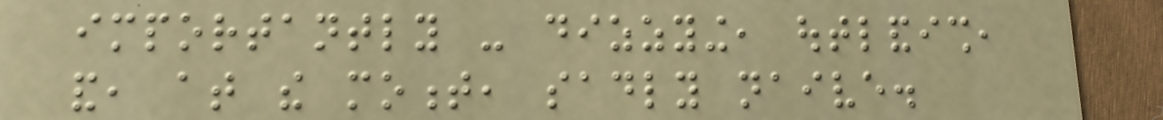importantly - dizzying, outlandish,
and, at the moment, sadly naive.
